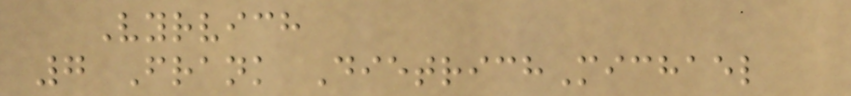Vyrvich
7 Frank DietrichMichael
